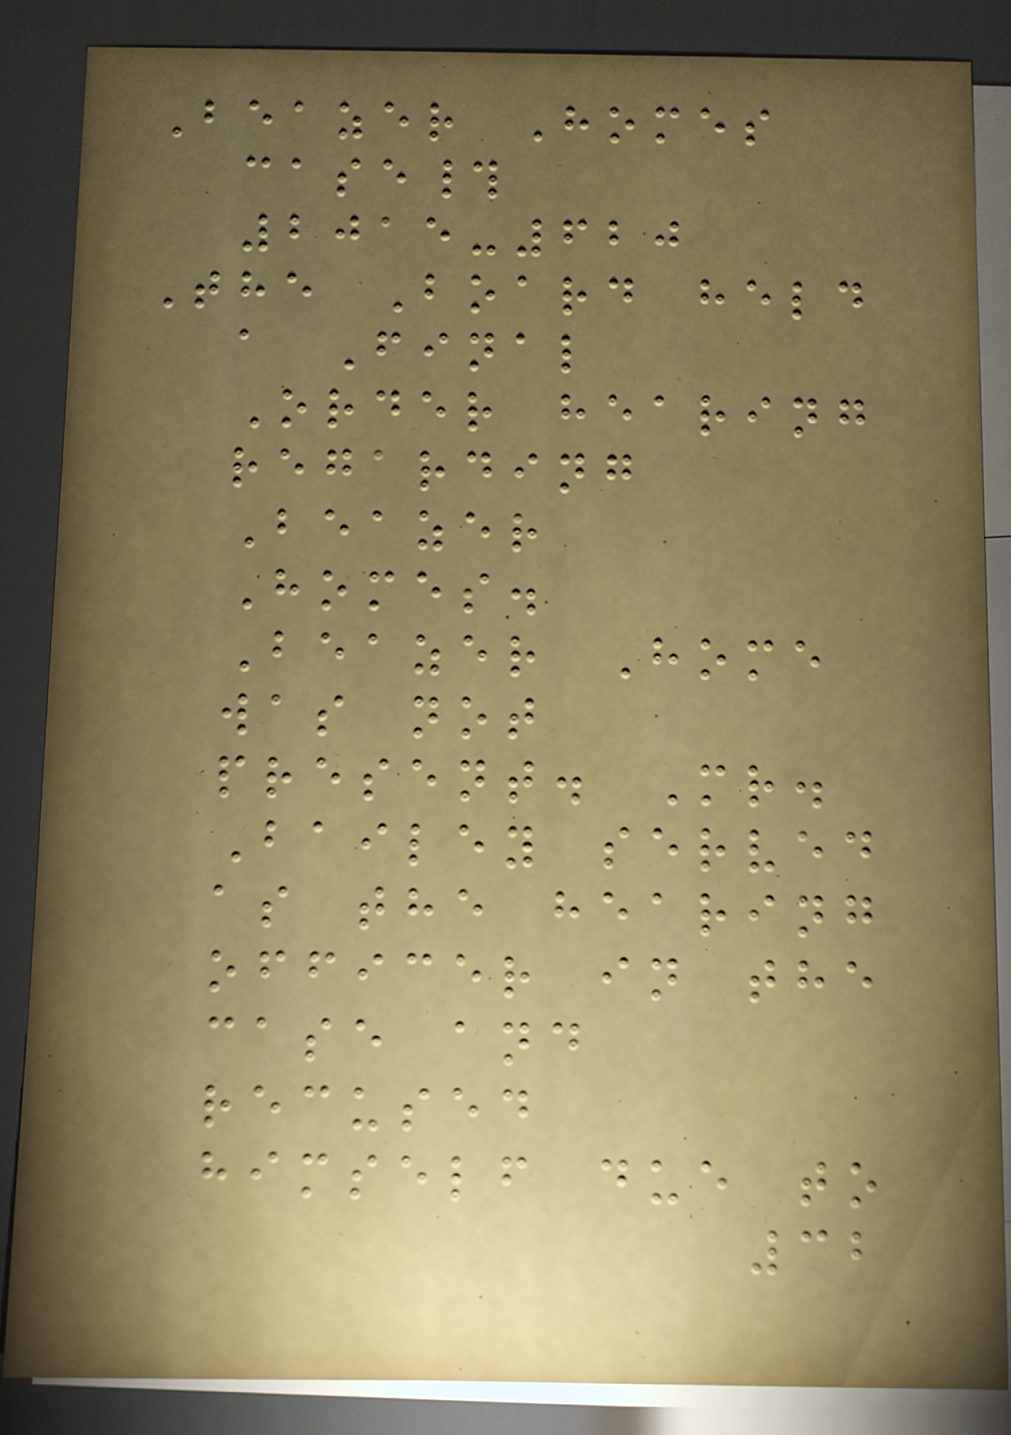Beazer Homes
case#
2015-620
The Board held
a Final
Order hearing
regarding
Beazer
Homes.
Beazer Home
was not
present. Mr.
Bailey served
as the hearing
officer in the
case and
recused
himself due to
32
